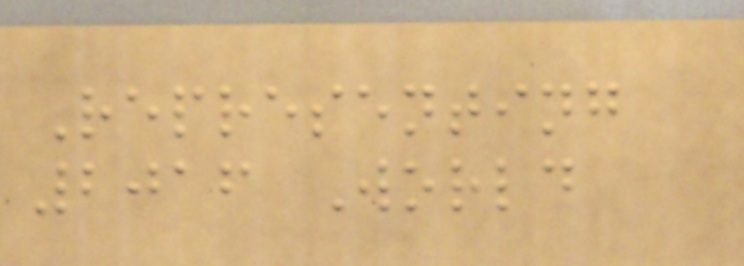Representing
2016 World
